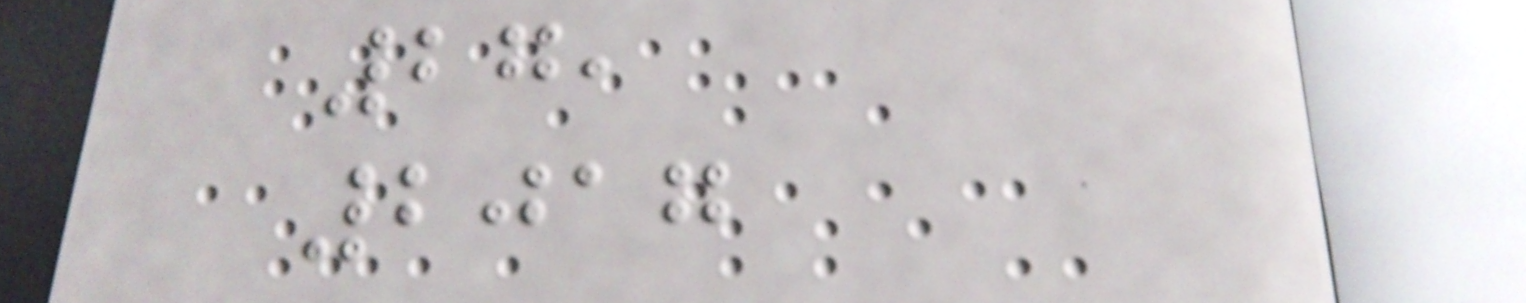27,
2017
